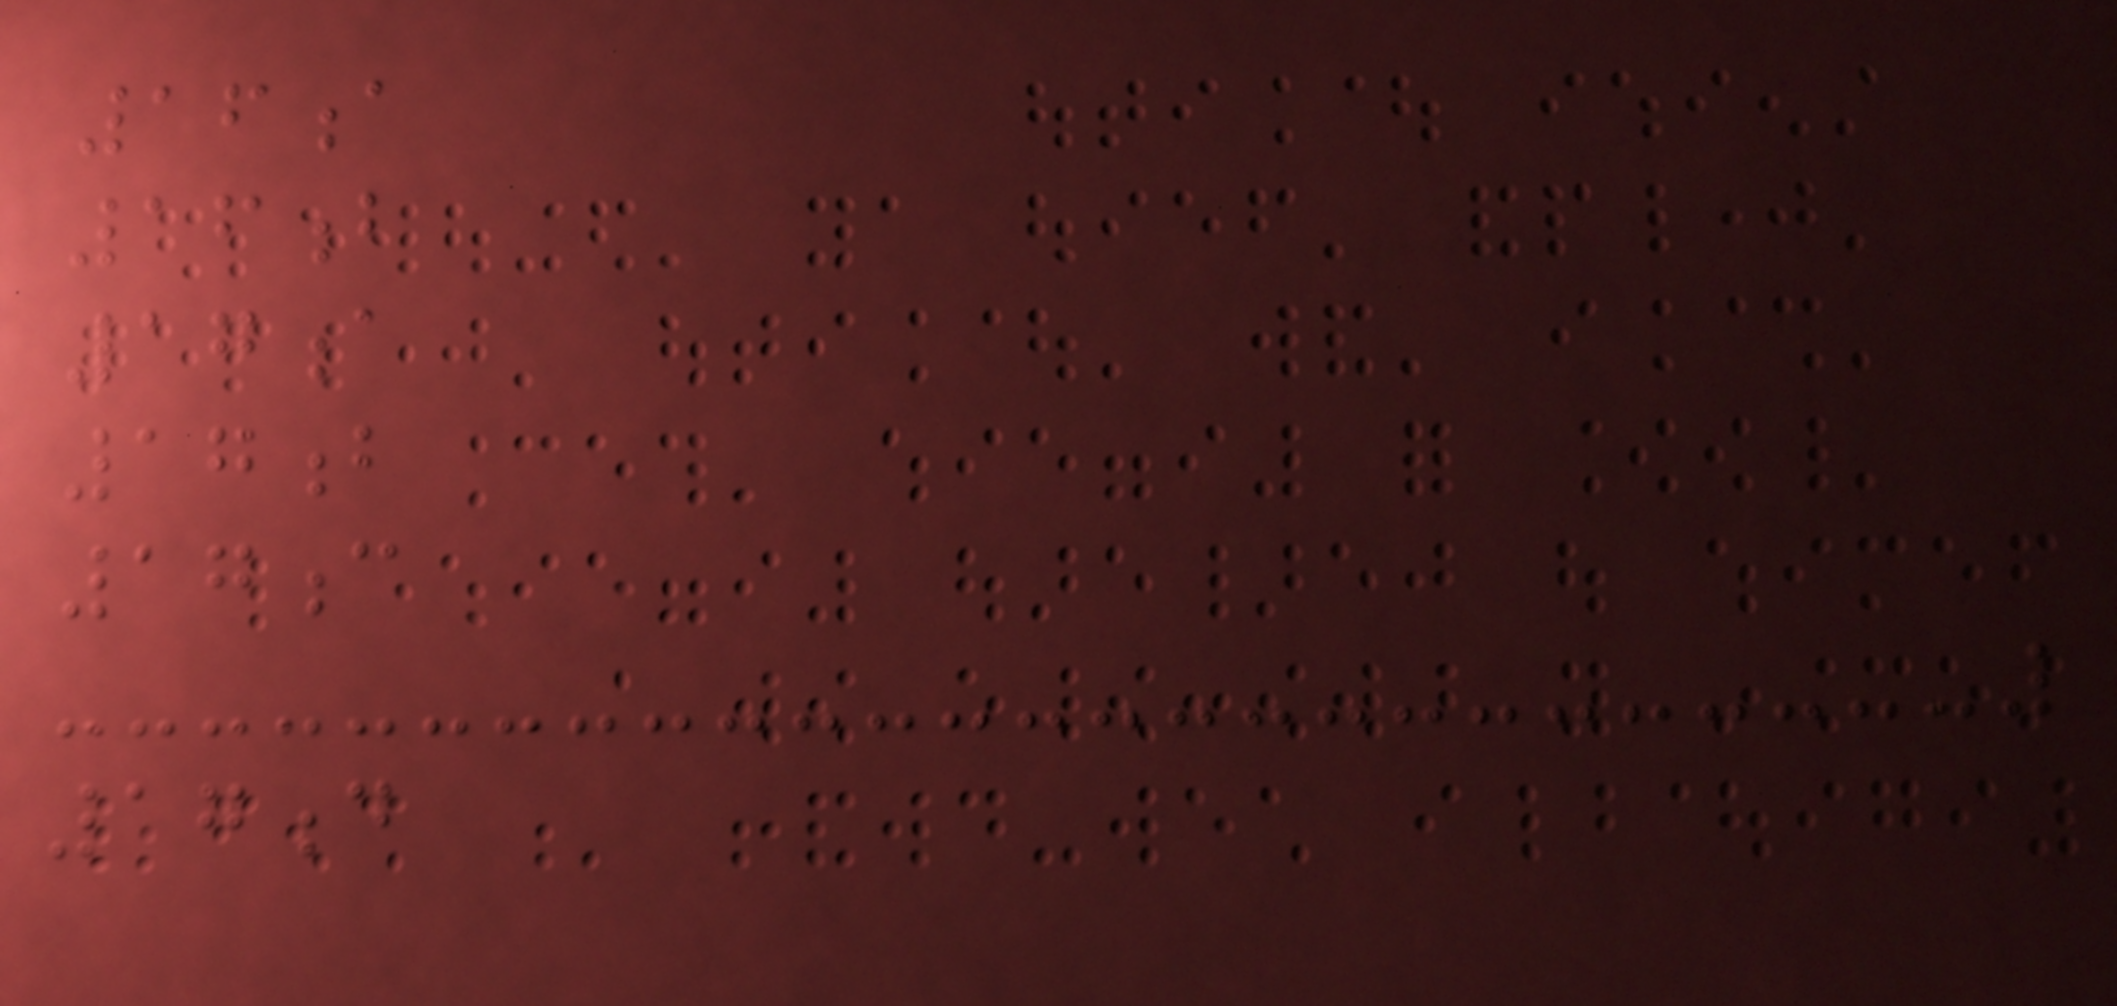16a
16b
17a
17b
17c
17d
